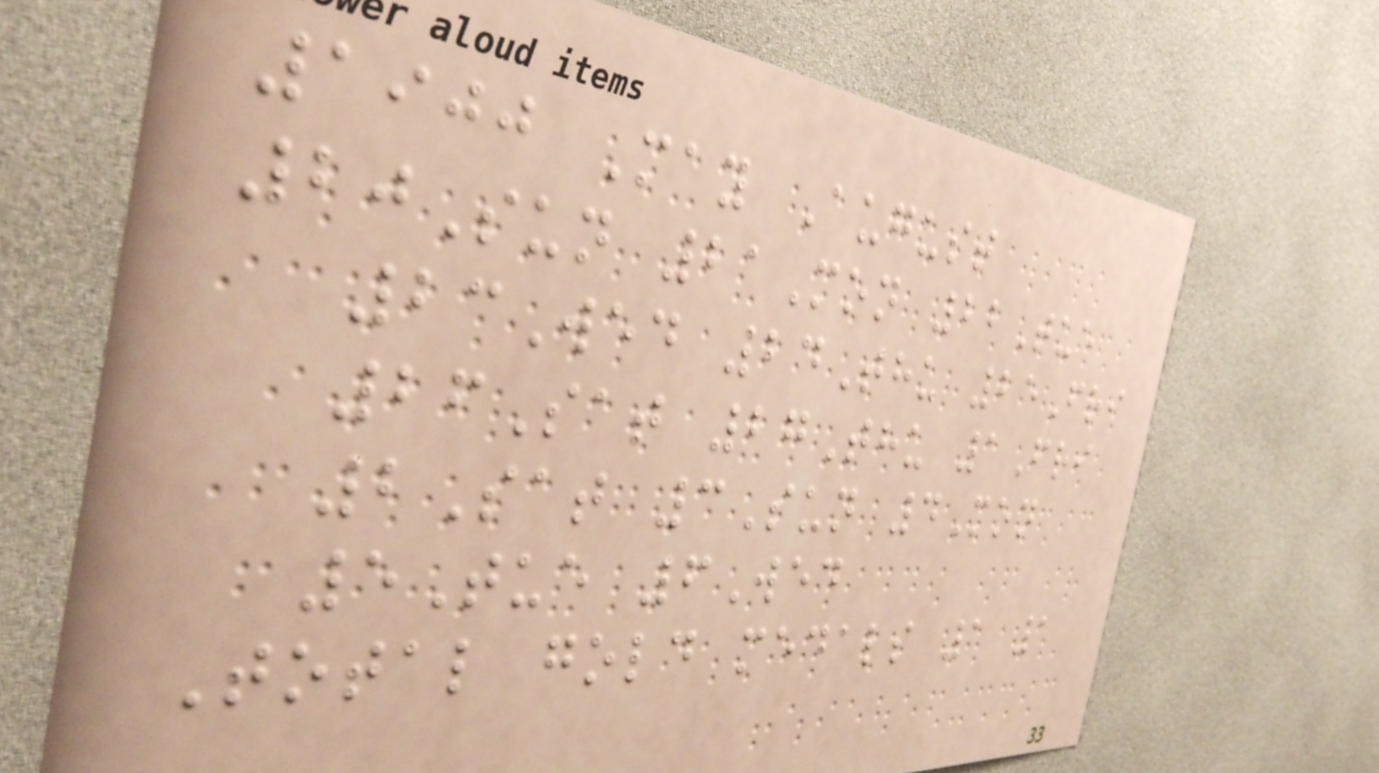1900 May August
20Sun 21Mon 22Tue
23Wed 24Thu 25Fri
26Sat 27Thu 1Fri
2Sat 3Sun 4Mon
5Tue 6Wed
Total gold medals 1 1
